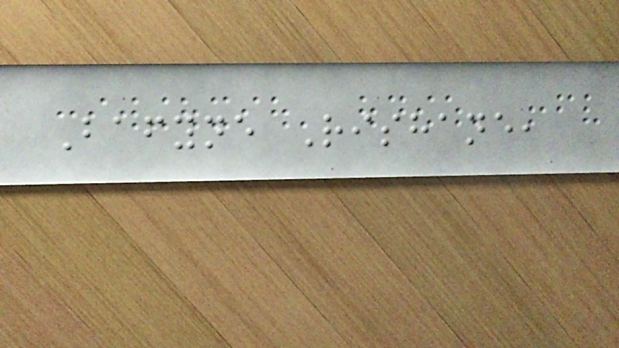Bafyne Rishane,
